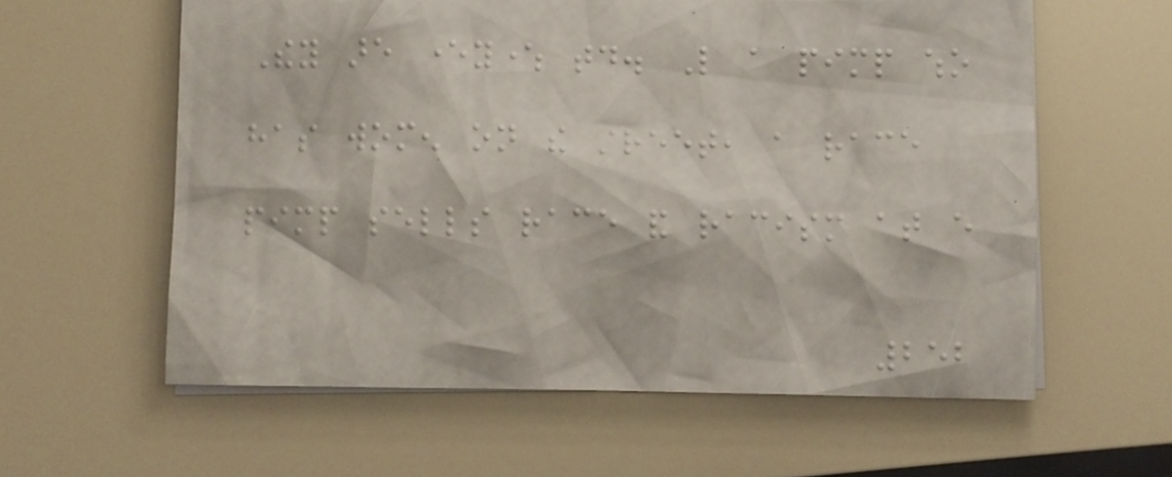They are everywhere today. Like a pimp who
has women on the street, a race
pimp sells race and racism at every
252
